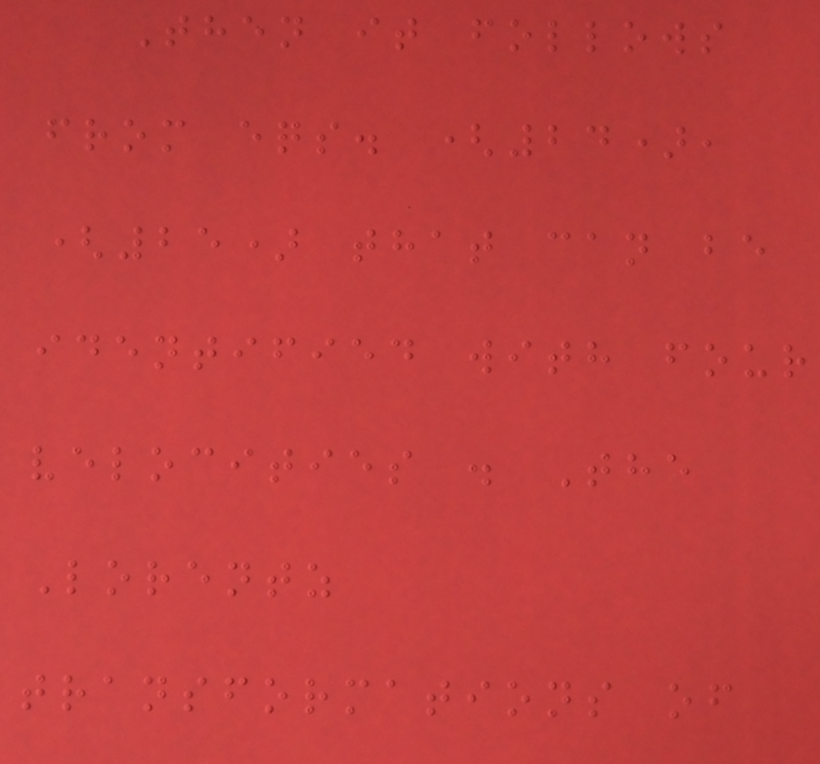Then it follows
from eqs. (24),
(25) that can be
identified with four
velocities . The
Lorentz
transformations of
